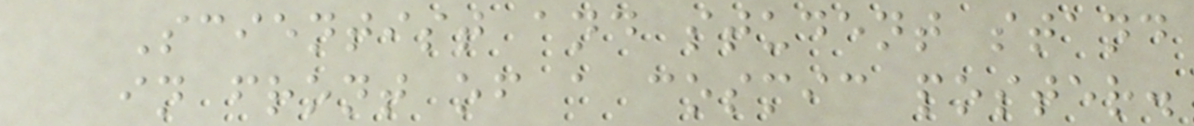Scientist and student stand
in front of a cosmic poster.
